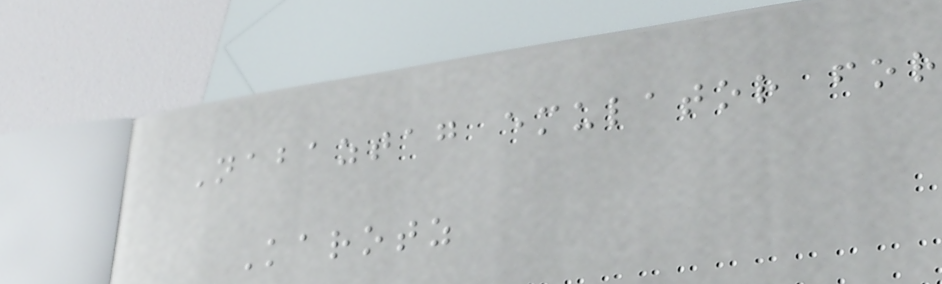Nabaztag emulator for
Karotz
